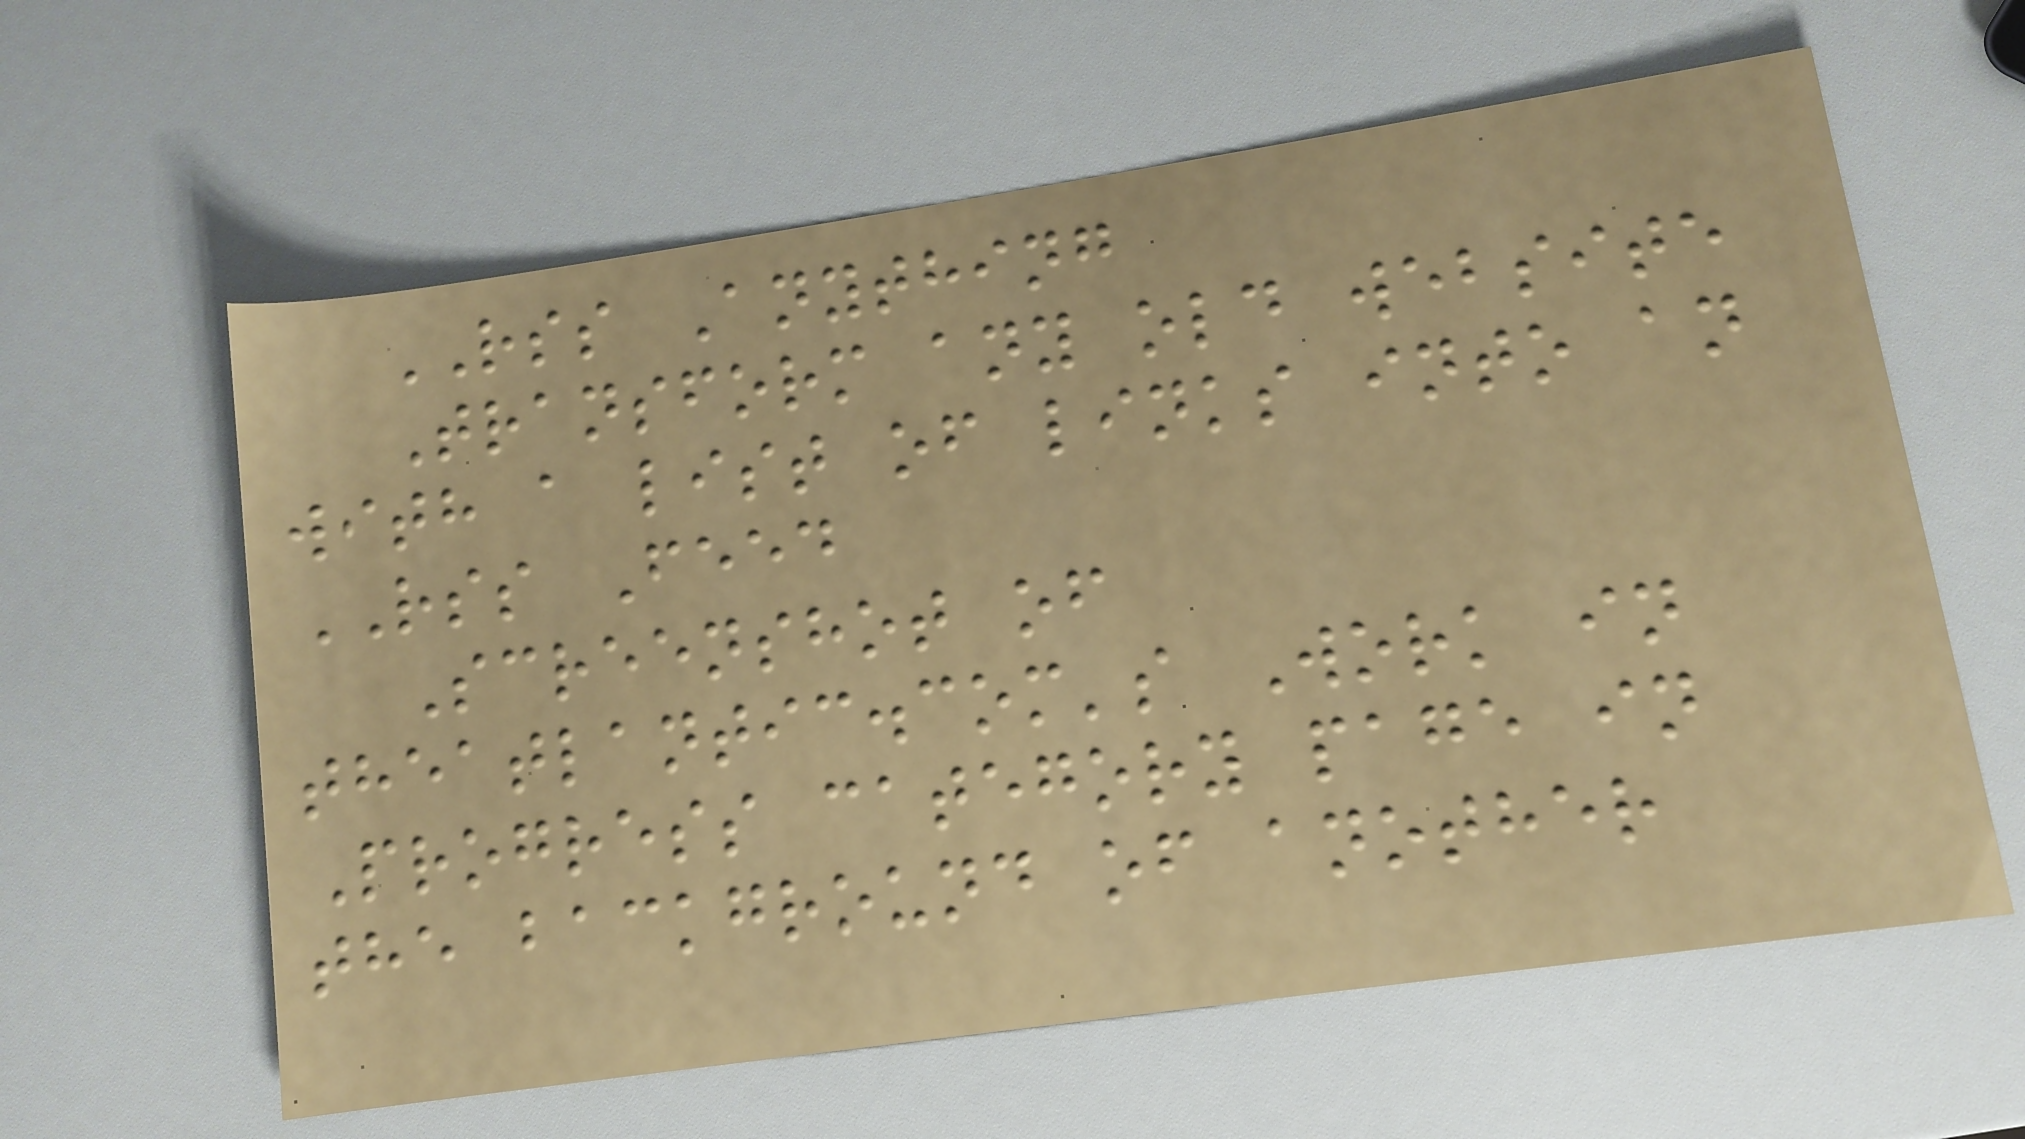RSS Anything
Transform any old website
with a list of links into an
RSS Feed
Screenshot of
theatlantic.com's Work in
Progress category page in
the background of another
